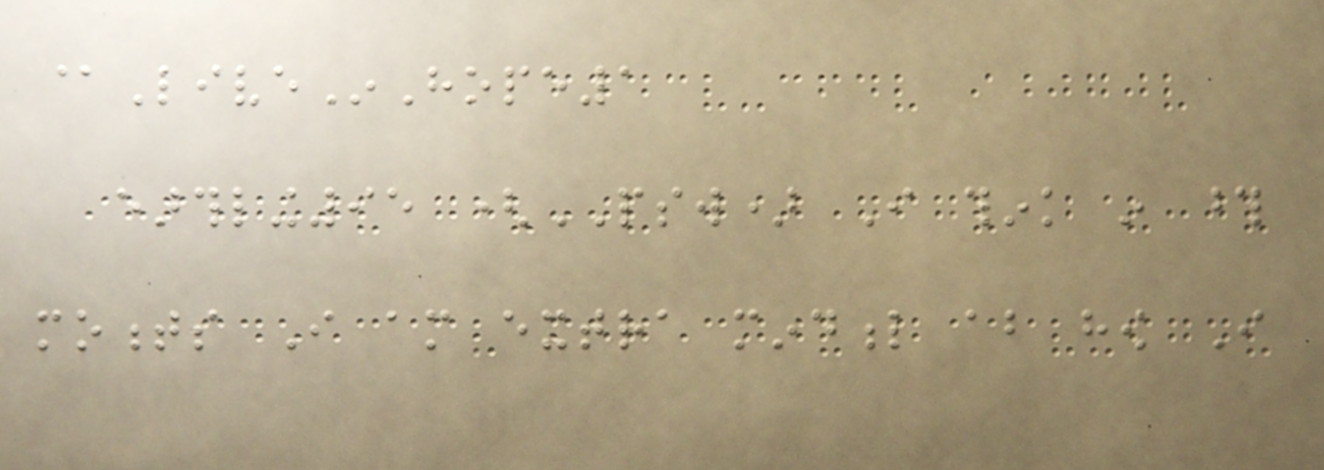@LiveInHope1
earthling95 (PSW) I think in those
moments I am extra mindful about how I
